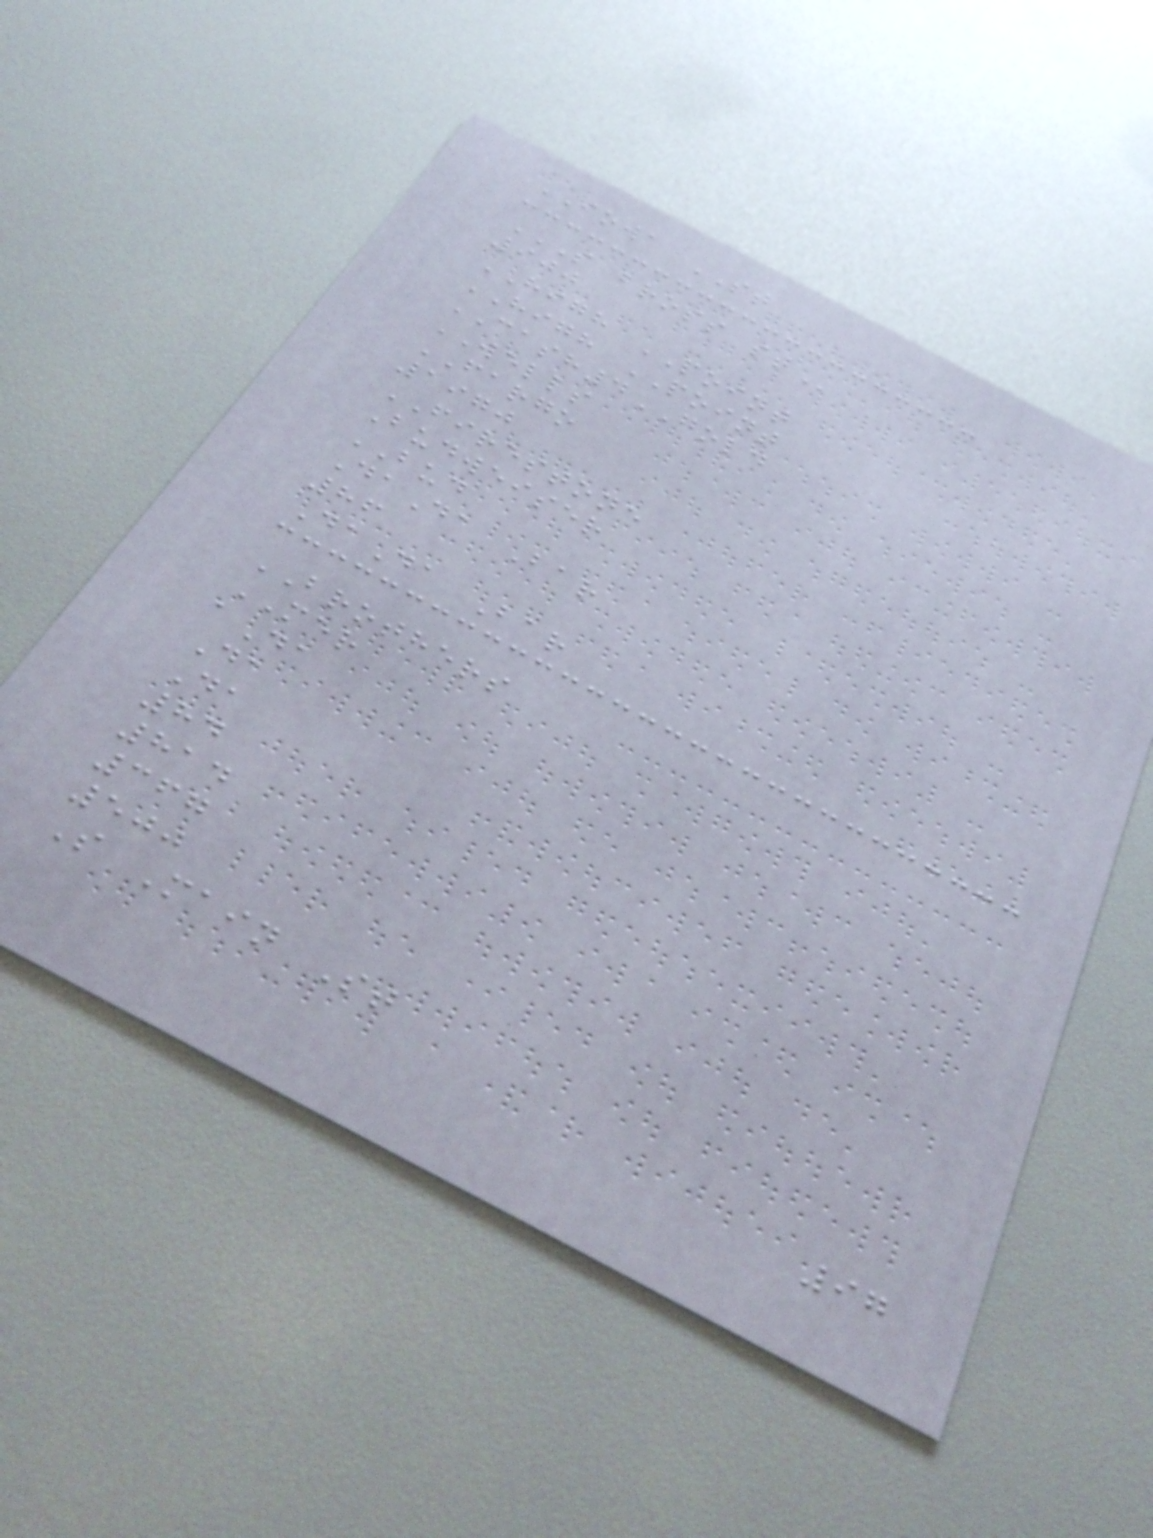IOWA ST
S BROSS ST
900
HIGH POINT
HIGH POINT
CASH4GOLD
WELLS
FARGO
1970
FIRESTONE
Budweiser
BUD
DaDa Bar
86
DaDa Bar
BROTHERS
MER
aDa
Da
Da
84
814
367
500
S Main St
97
